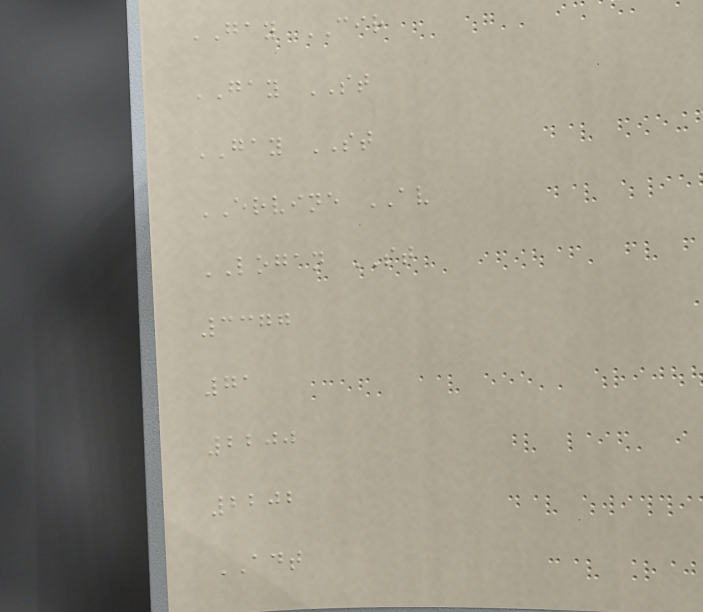GAY CIR
GAY ST
GAY ST
ERVINE AV
LOGAN ST
3377
71
2200
2202
ADT
